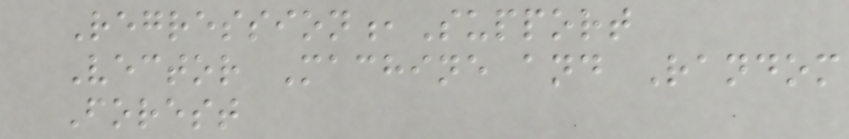Regression,Support
Vector Machine and Random
Forest
